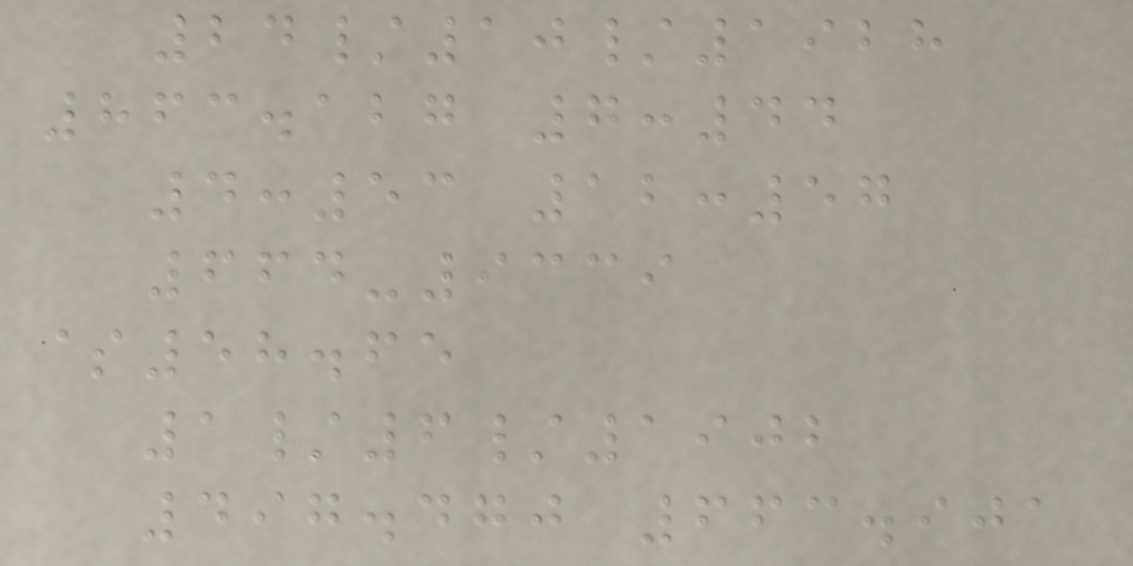24/10/1928
863.127 7:44
4:53 12:57
664-9339
$58.65
1/6/1902
497.470 663.901
